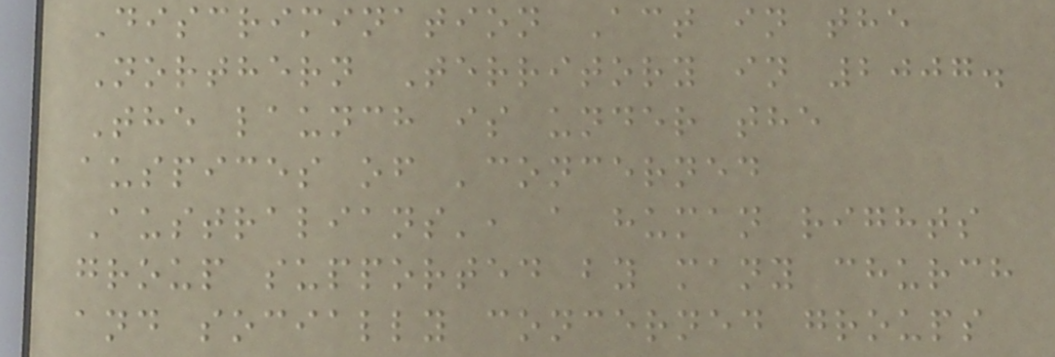Discrimination Act in the
Northern Territory in 2007.
The launch is under the
auspices of 'concerned
Australians', a human rights
group supported by many church
and socially concerned groups
